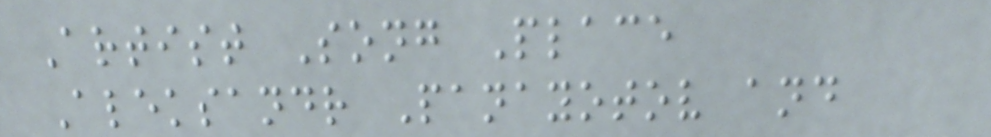Artist Song Place
Aleksandr Panayotov and
